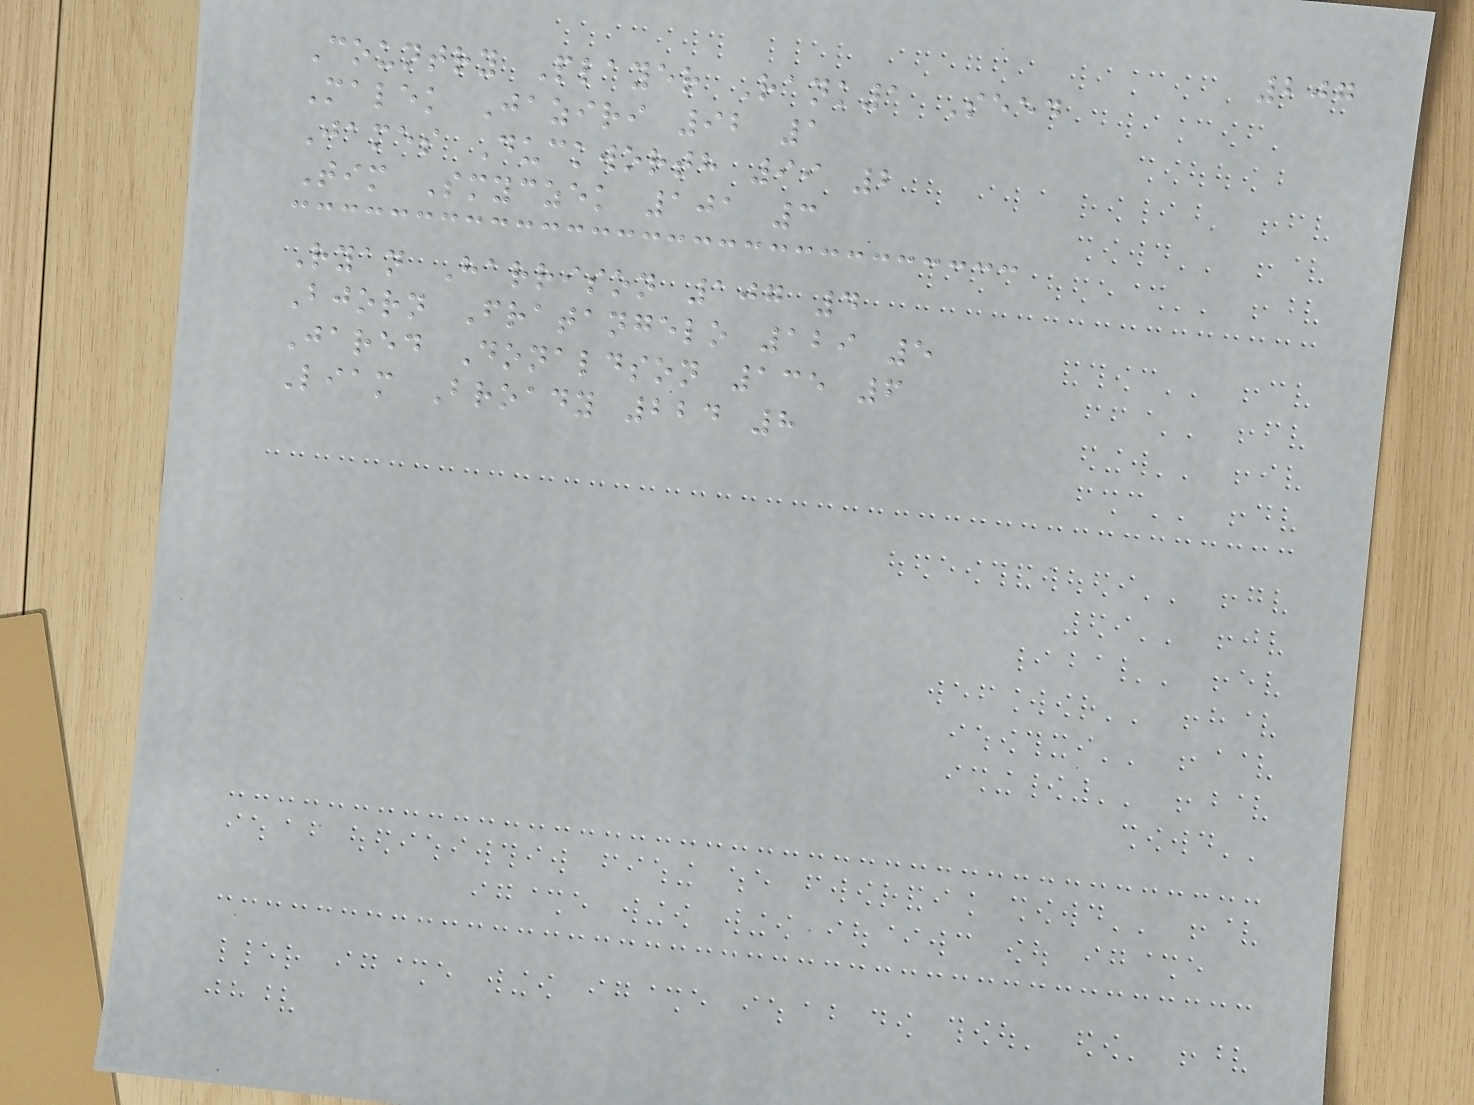207
Country Player Rank1 Seed
Malek Jaziri 92 1
James Duckworth 99 2
Tim Smyczek 101 3
Ryan Harrison 107 4
Bjorn Fratangelo 129 5
Jared Donaldson 135 6
Liam Broady 224 8
